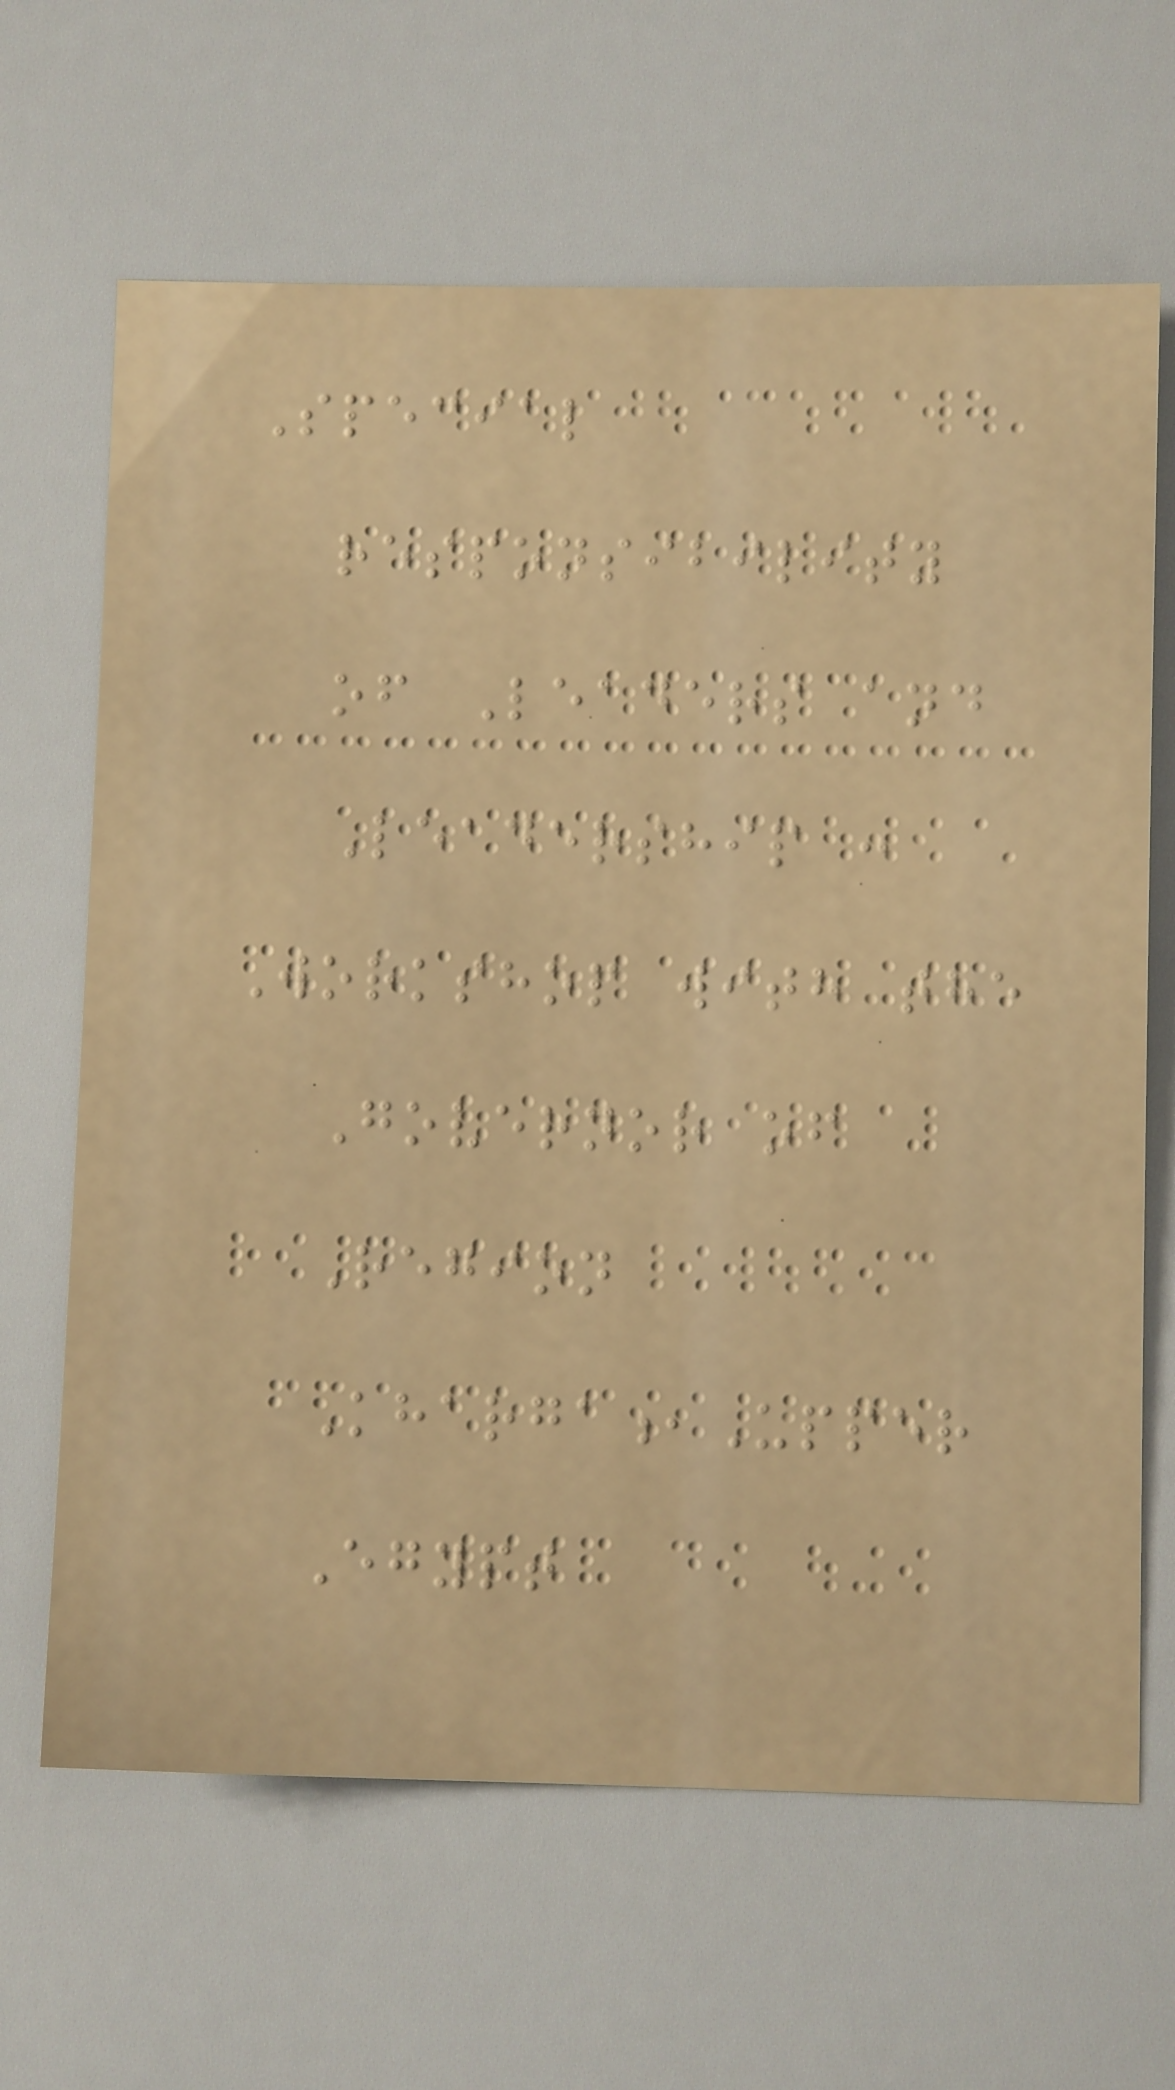Special
responsibility
of Leaders and
Leadership :
Workshop with the
Governor of
Region
Kharga,Upper
Egypt
